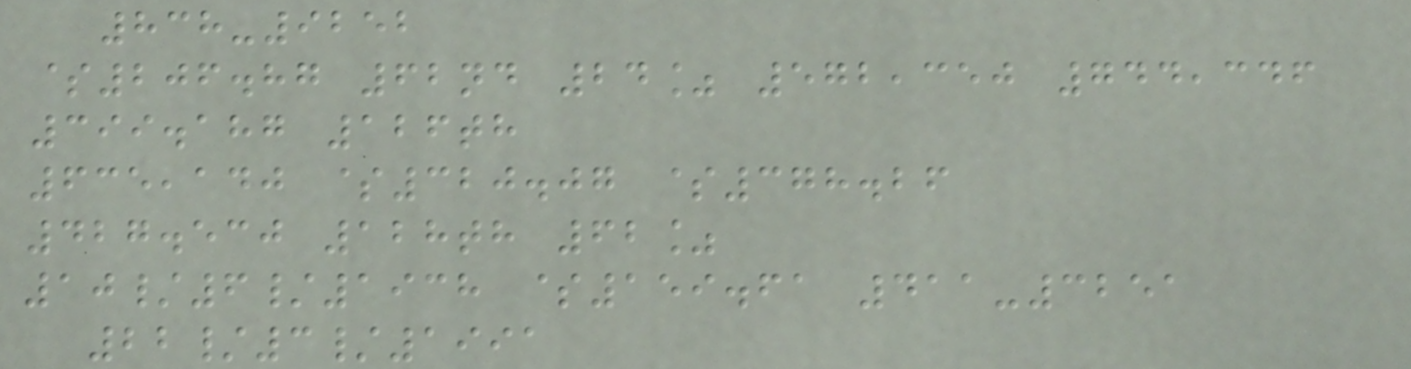838-9252
$206.87 62nd 24% 572,350 744,346
399.187 126th
635,140 $320.07 $378.26
427.530 128th 62%
10/6/1938 $159.61 411-3251
22/3/1991
